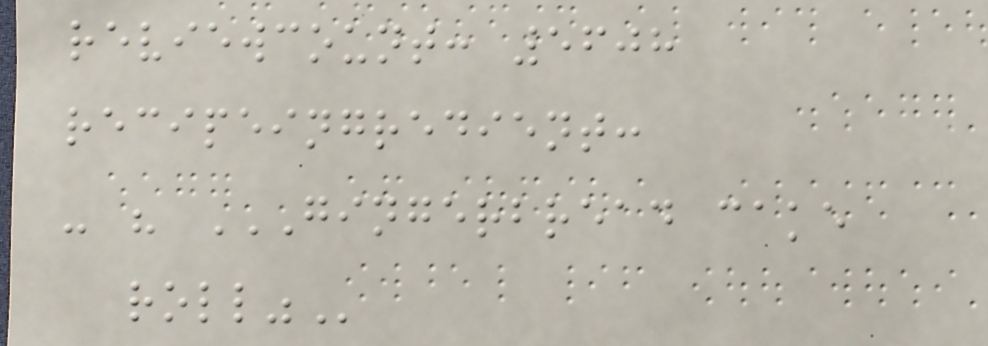reviewcount: 5608
recipeingredient:
- " GINGERBREAD CAKE
ROLL"
